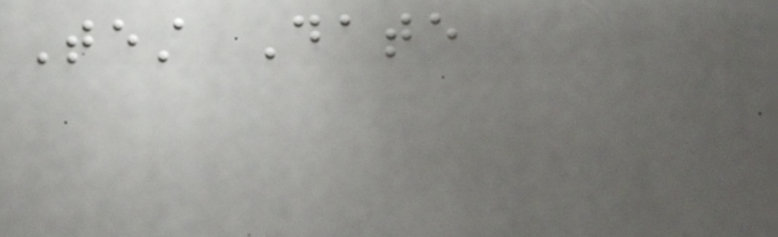Test Date
